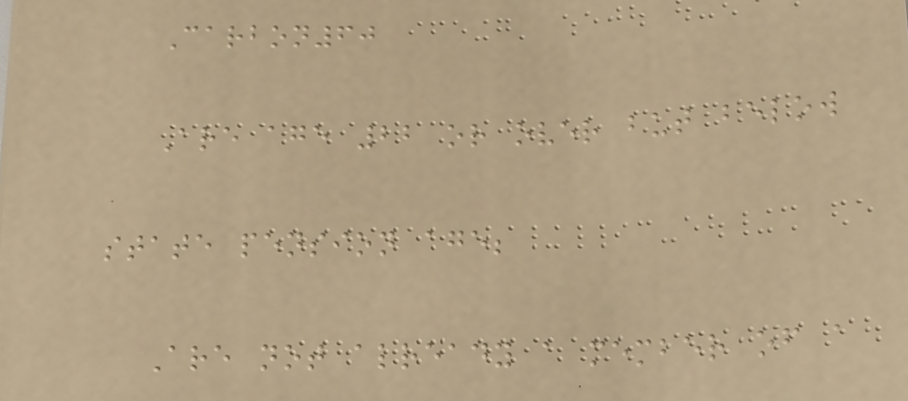Carbon60
Are age 22 or over but below
state pension age;
Are not already a member of a
